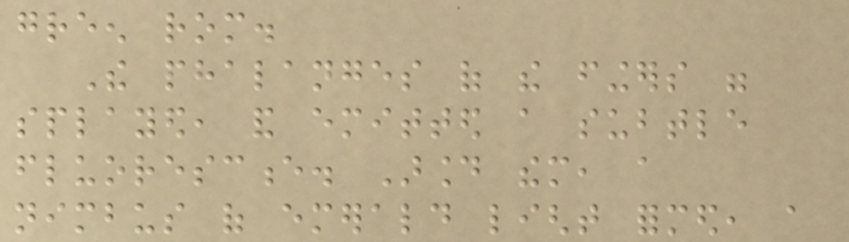green rom.
The phalanges of the fingers were
splayed, and emitted a subtle
fluorescence. Around them, a
nimbus of emerald light formed, a
